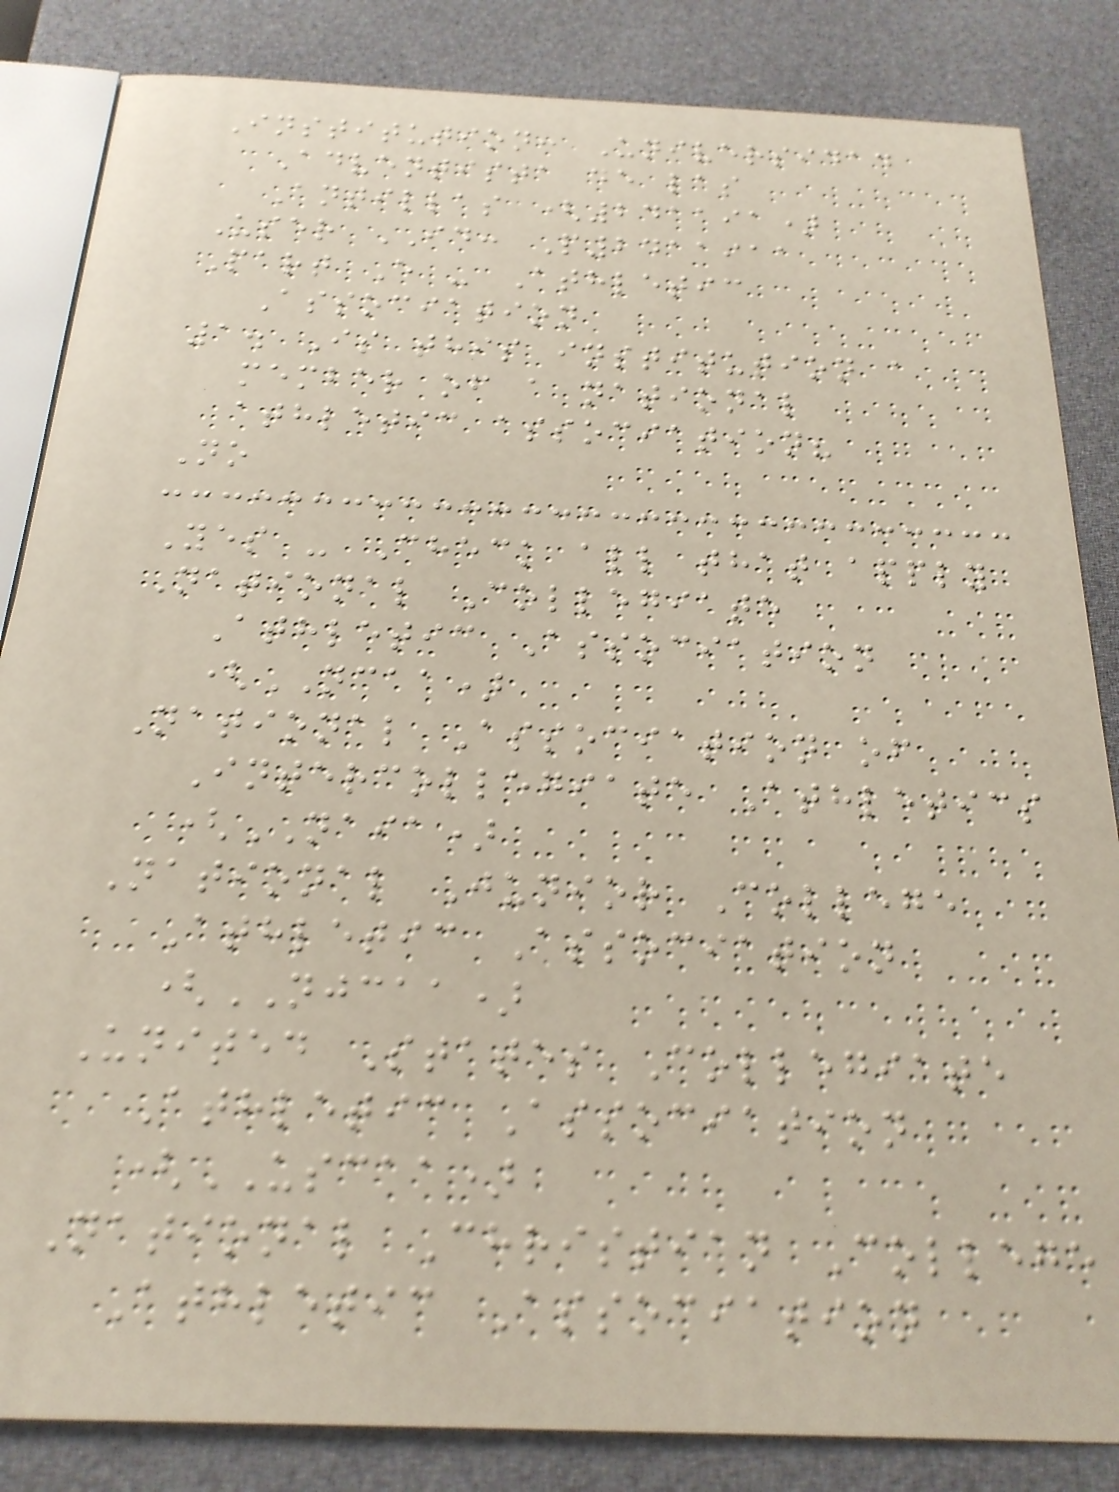Institution: Universidad
Adventista de las
Antillas (241191)
User ID: P2411911
Part E - Athletic
Association
1. Is this institution a
member of a national
athletic association?
No
Yes - Check all that apply
National Collegiate
Athletic Association
(NCAA)
National Association of
Intercollegiate Athletics
(NAIA)
National Junior College
Athletic Association
(NJCAA)
United States Collegiate
Athletic Association
(USCAA)
National Christian College
Athletic Association
